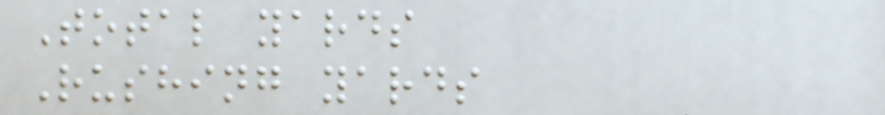Total yards
Rushing yards
